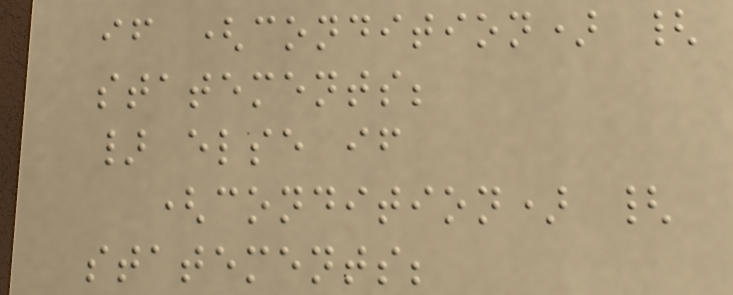if (condition) {
statements;
} else if
(condition) {
statements;
